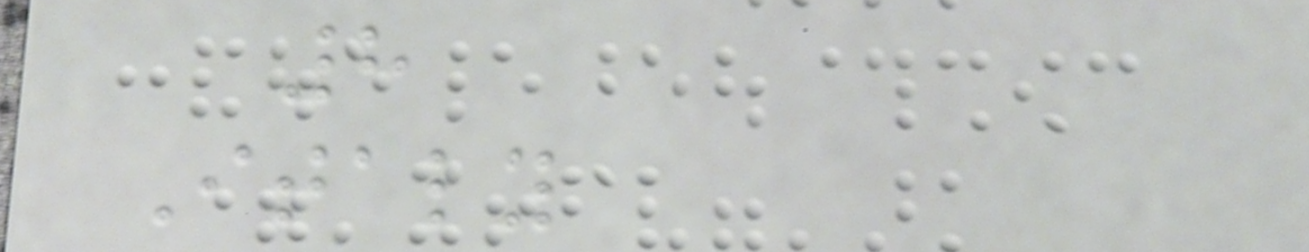8
Italy
